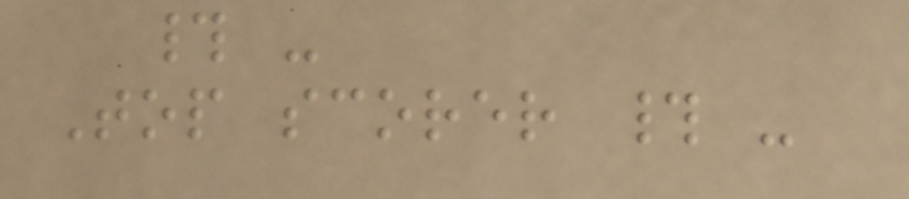# -
Top scorer # -
